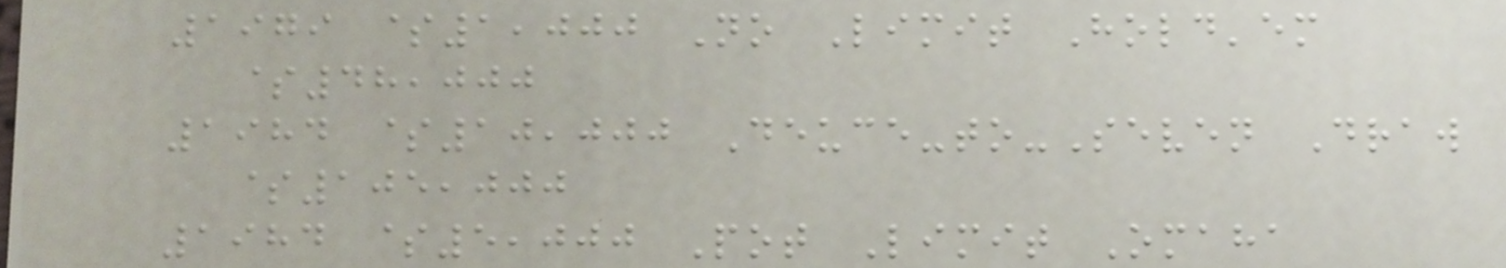1979 $1,000 No Limit Hold'em
$48,000
1984 $10,000 Deuce-to-Seven Draw
$105,000
1984 $5,000 Pot Limit Omaha
